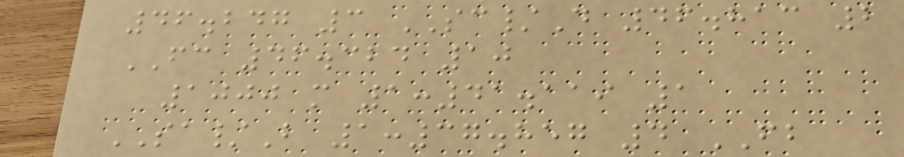46.247 3 SC/D 46.813 2
FC 46.324 10
1000 m 1:41.119 1
SA/B 1:37.857 4 FB
